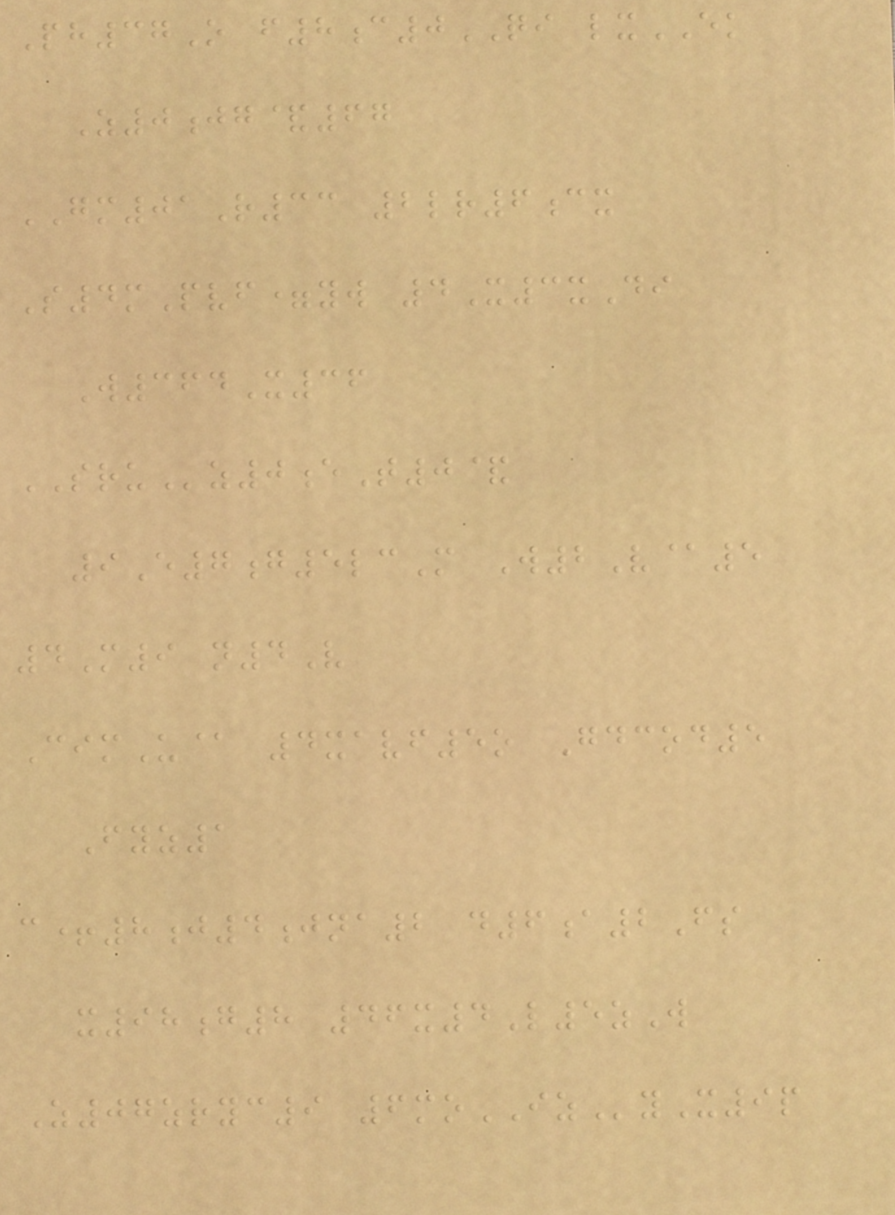Ph37O f8c0QI lxEK
Z0jg&67
GM01R33 2lr6cx
S4mPvf=yw 4X3xDi
W364X36
SRUz0eT0&
9E7g5lcM W2V@5
4M9 n4V
CimU@ 4xavf5o Gdcod5
Fyz1
c+8j4jna2 d6a2Fs
x98g8 46x4L5zW
Z07zryc9 6moIZyX9p
